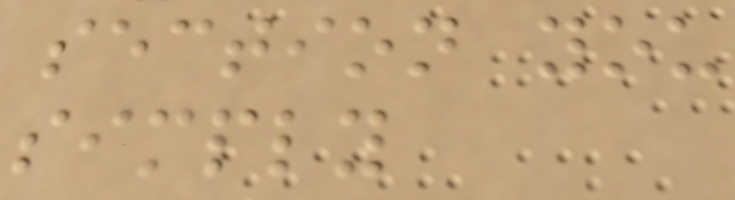section you
simply
